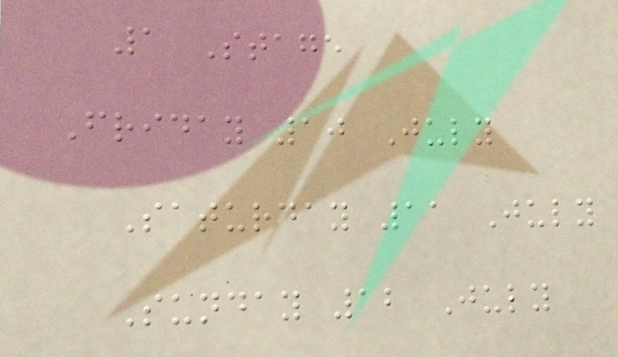1 Stage
Friday 10 July
Saturday 11 July
Sunday 12 July
